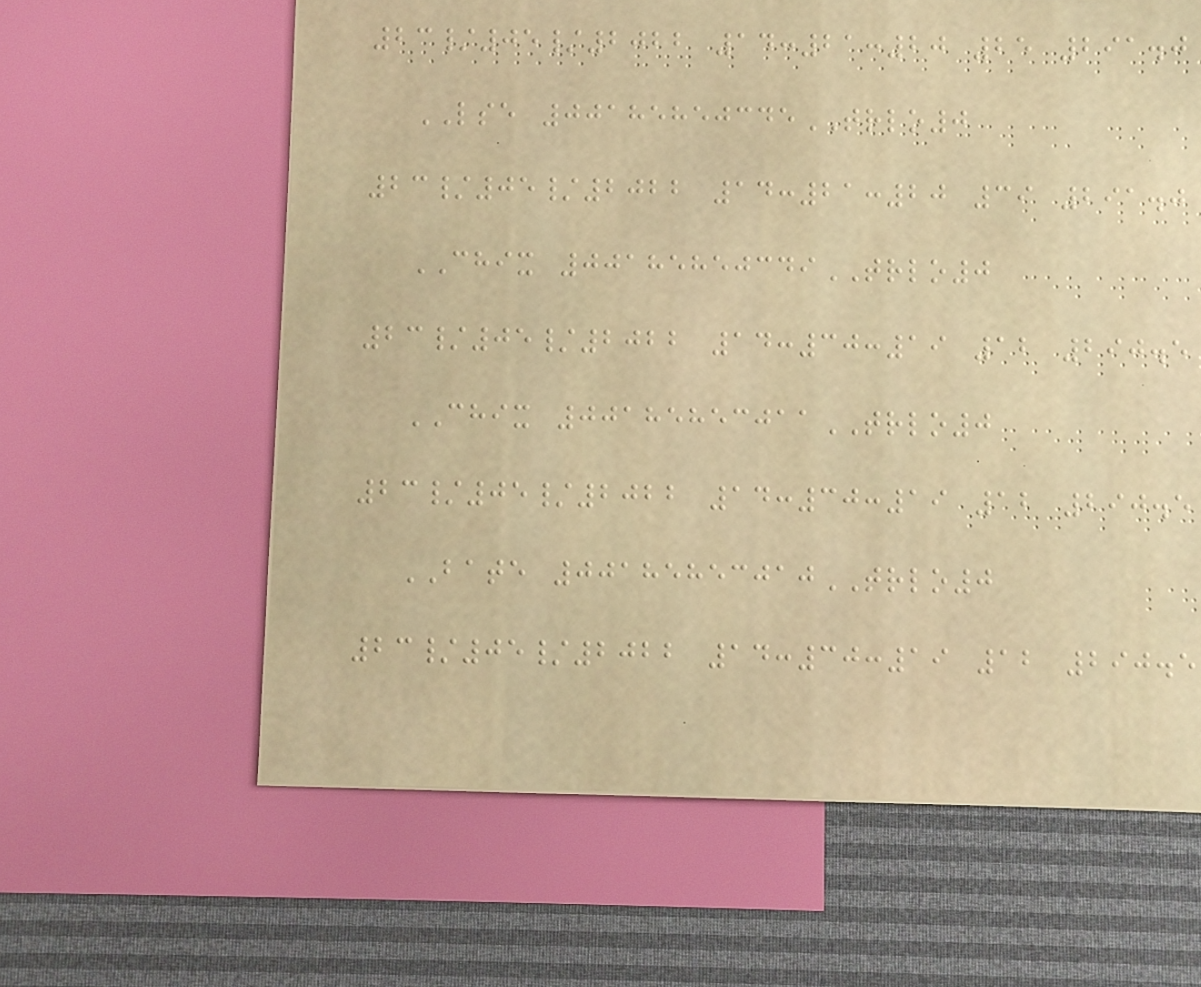23/05/2022 14:21:20 25 291.0
LSE 00185850345TRLO0
23/05/2022 14:21:20 39 291.0
CHIX 00185850349TRLO0
23/05/2022 14:30:19 12 290.5
CHIX 00185853011TRLO0
23/05/2022 14:30:19 12 290.5
BATE 00185853010TRLO0
23/05/2022 14:30:19 12 290.5
